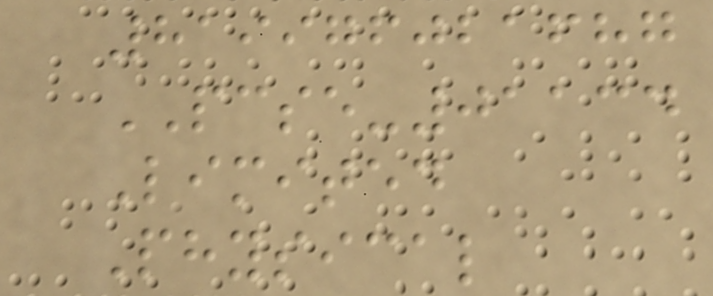819976021687
PCSE-01134
Limited
Physical
